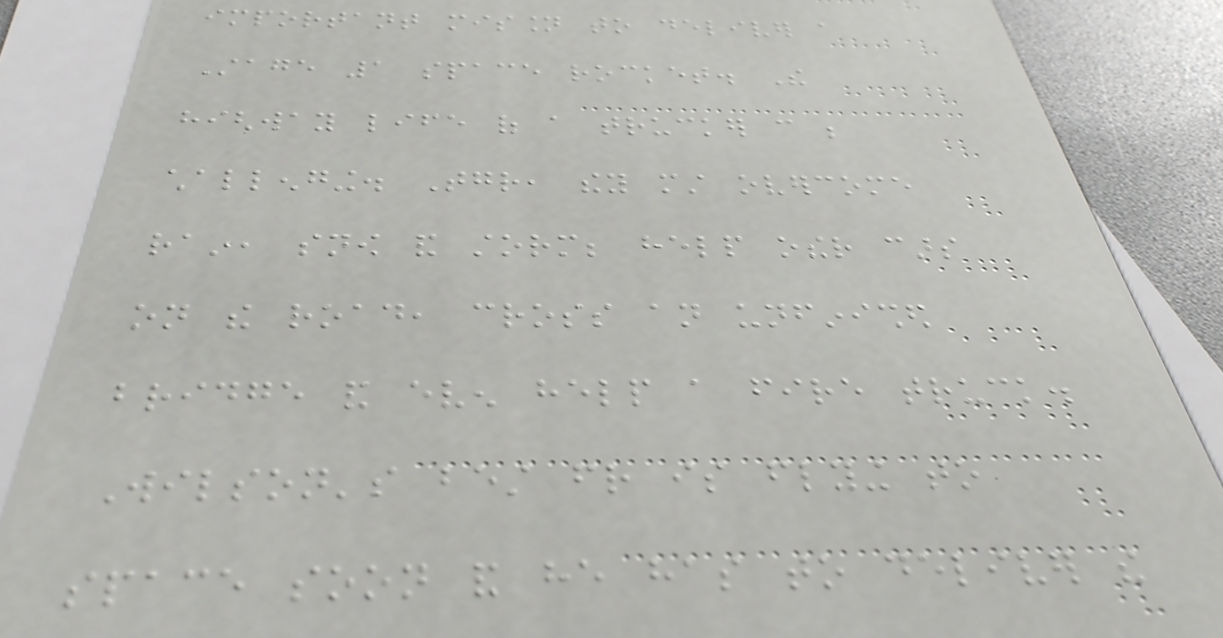important mission to deliver a
Stage 1 space rocket. The
highway life of a trucker can be
challenging. Together, they must overcome
rain, snow and storm; help other cars
on the road, cross an unfinished
bridge and even help a fire truck.
Wilson's best friend is flying to
space soon and he has to deliver the
